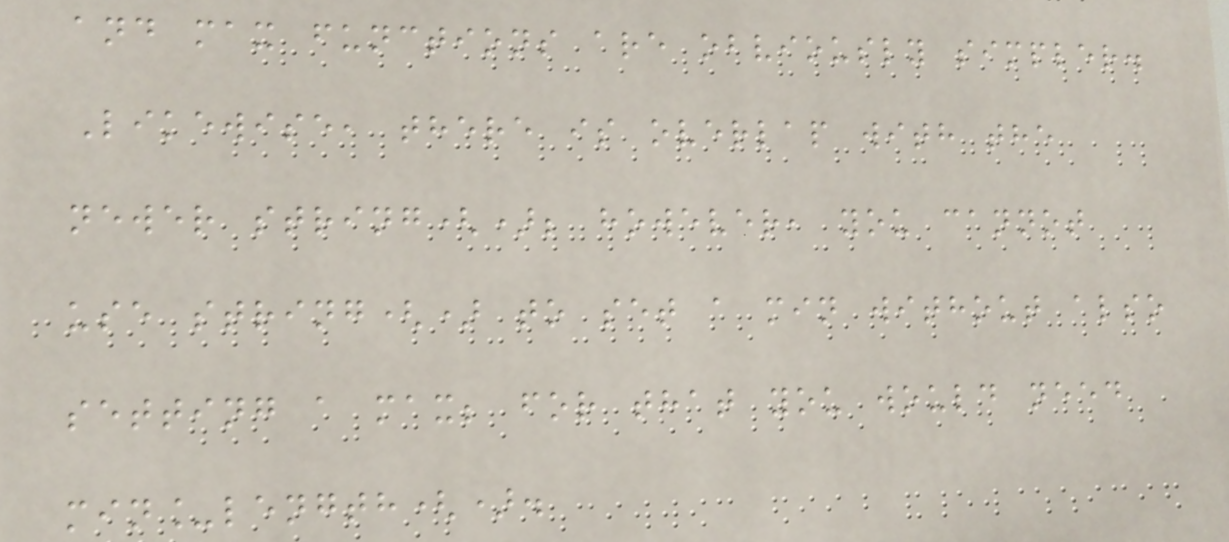and max functions are obviously simpler.
Likewise, there is overlap with the
newer string(); however, you cannot
use string() to set a min without also
setting a max; for that you would need
min_length().
